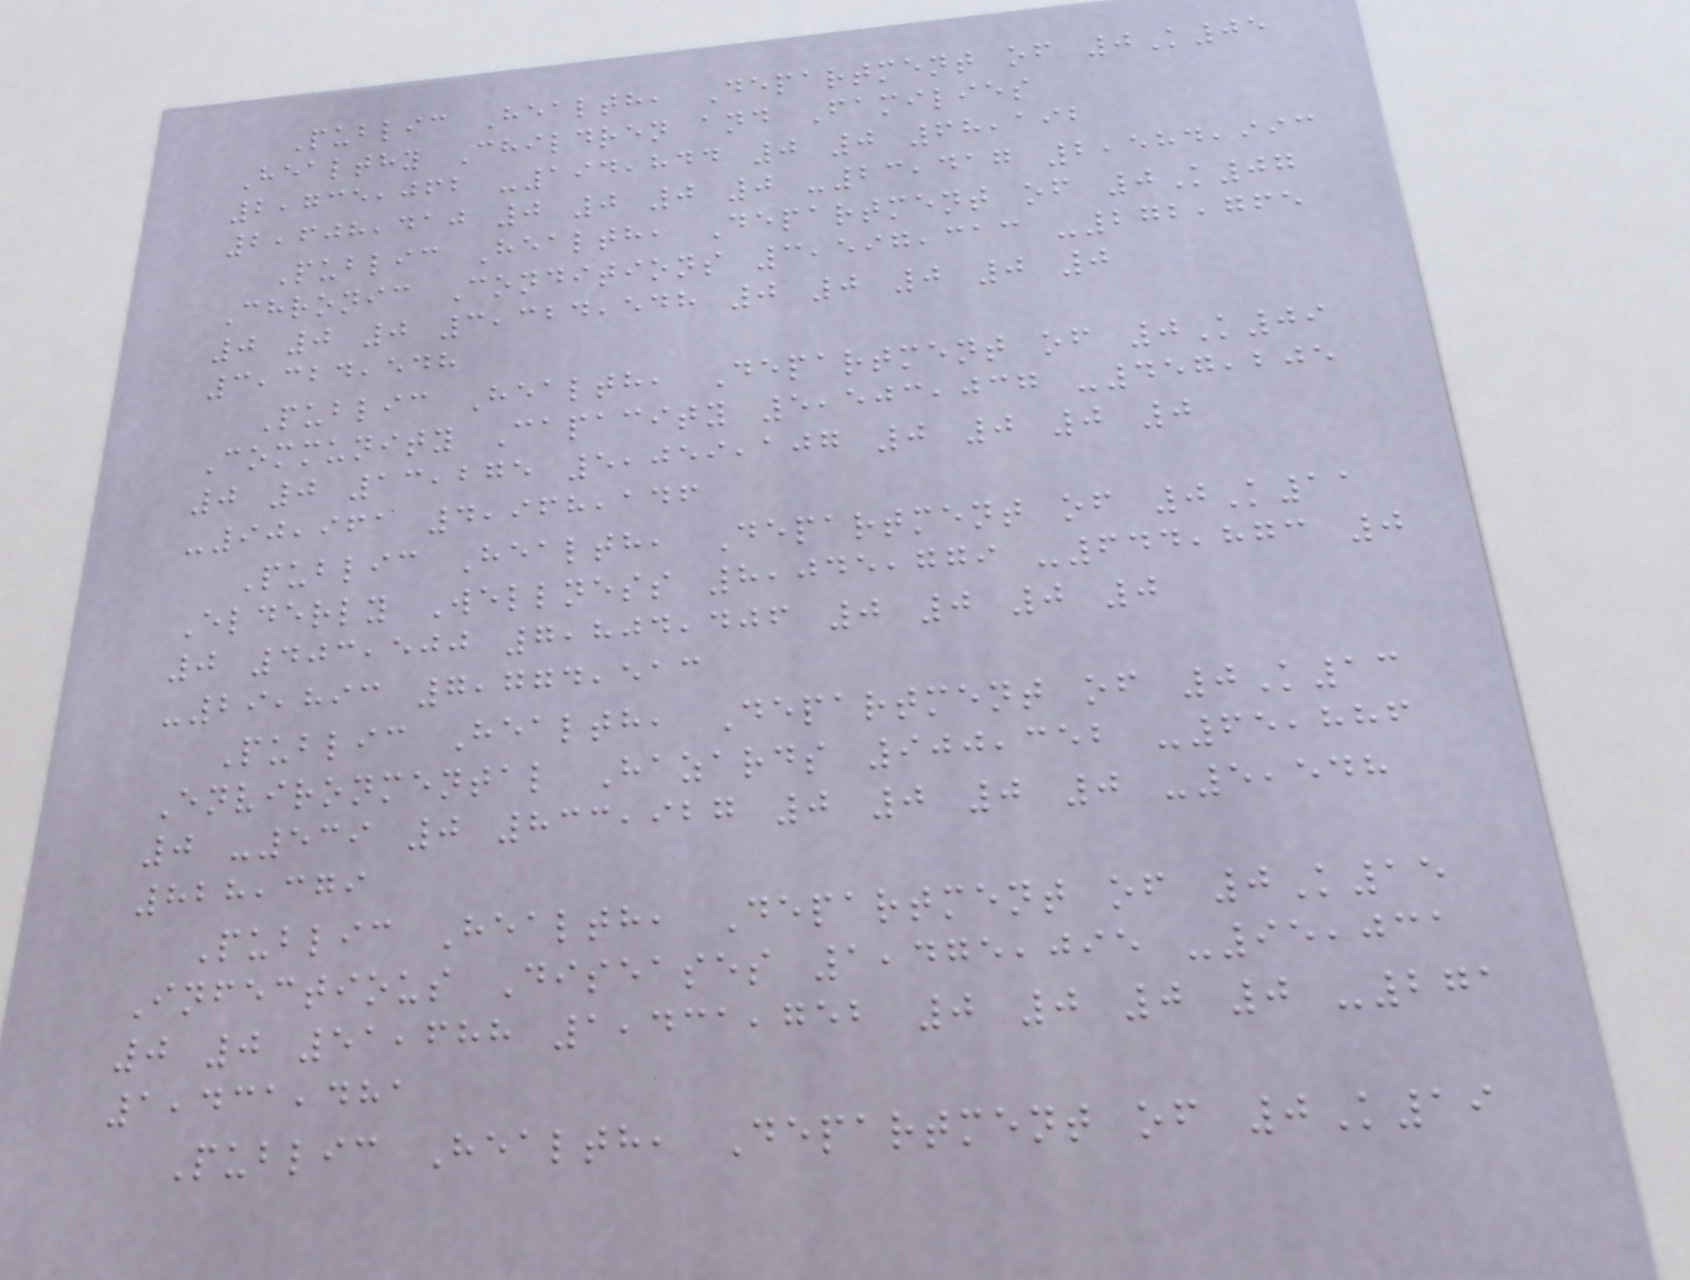Public Health, Department of 0K05
Healthy Children and Families
2,735,062 -194,844 0 0 68,192
2,608,410 0 0 0 0 -23,417 2,584,993
Public Health, Department of 0K07
Chronic Conditions 3,597,313 -272,765
0 0 0 3,324,548 0 0 0 0 0
3,324,548
Public Health, Department of 0K09
Community Capacity 5,503,037 -457,205
0 0 13,275 5,059,107 0 0 0 0
-90,961 4,968,146
Public Health, Department of 0K11
Elderly Wellness 8,045,779 -644,873 0
0 403,500 7,804,406 0 0 0 0
-29,893 7,774,513
Public Health, Department of 0K13
Environmental Hazards 900,352 -65,886
0 -539 0 833,927 0 0 0 0 -5,548
828,379
Public Health, Department of 0K15
Infectious Diseases 1,475,095 -95,031
0 0 51,688 1,431,752 0 0 0 0 -271
1,431,481
Public Health, Department of 0K19
